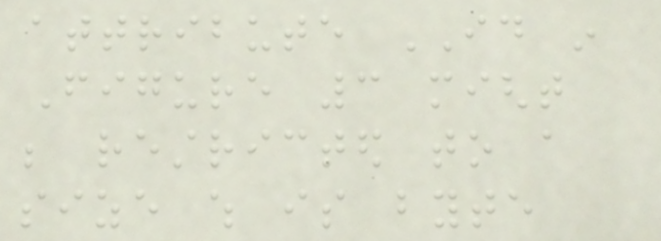attribute ID in
Figure 3 might
be restricted to a
size which is byte
